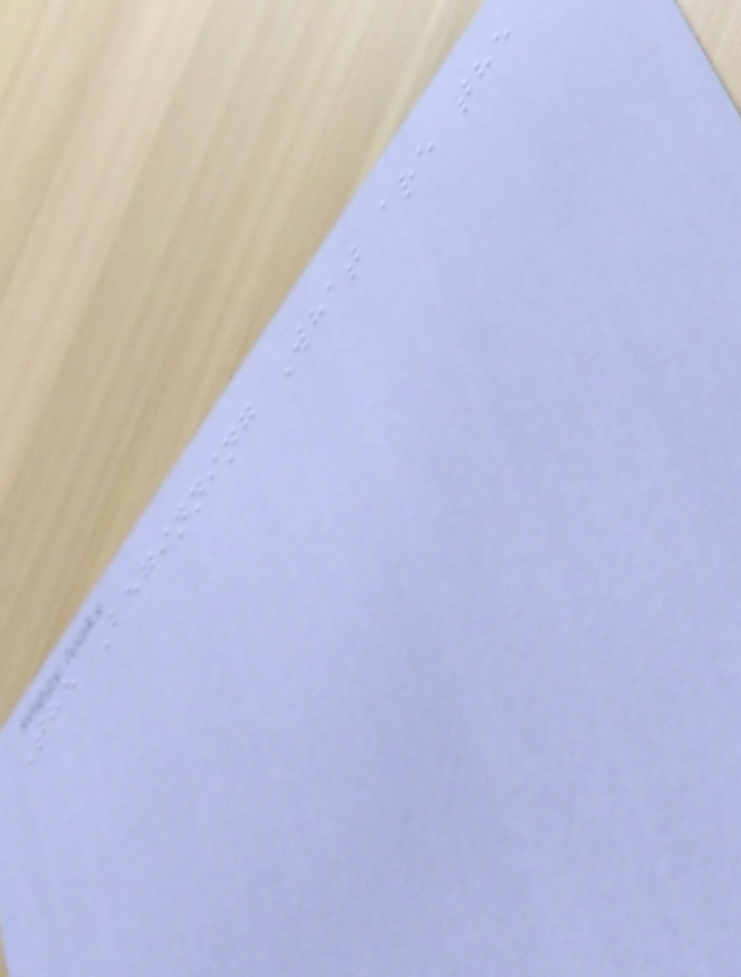The Beginning What are the
